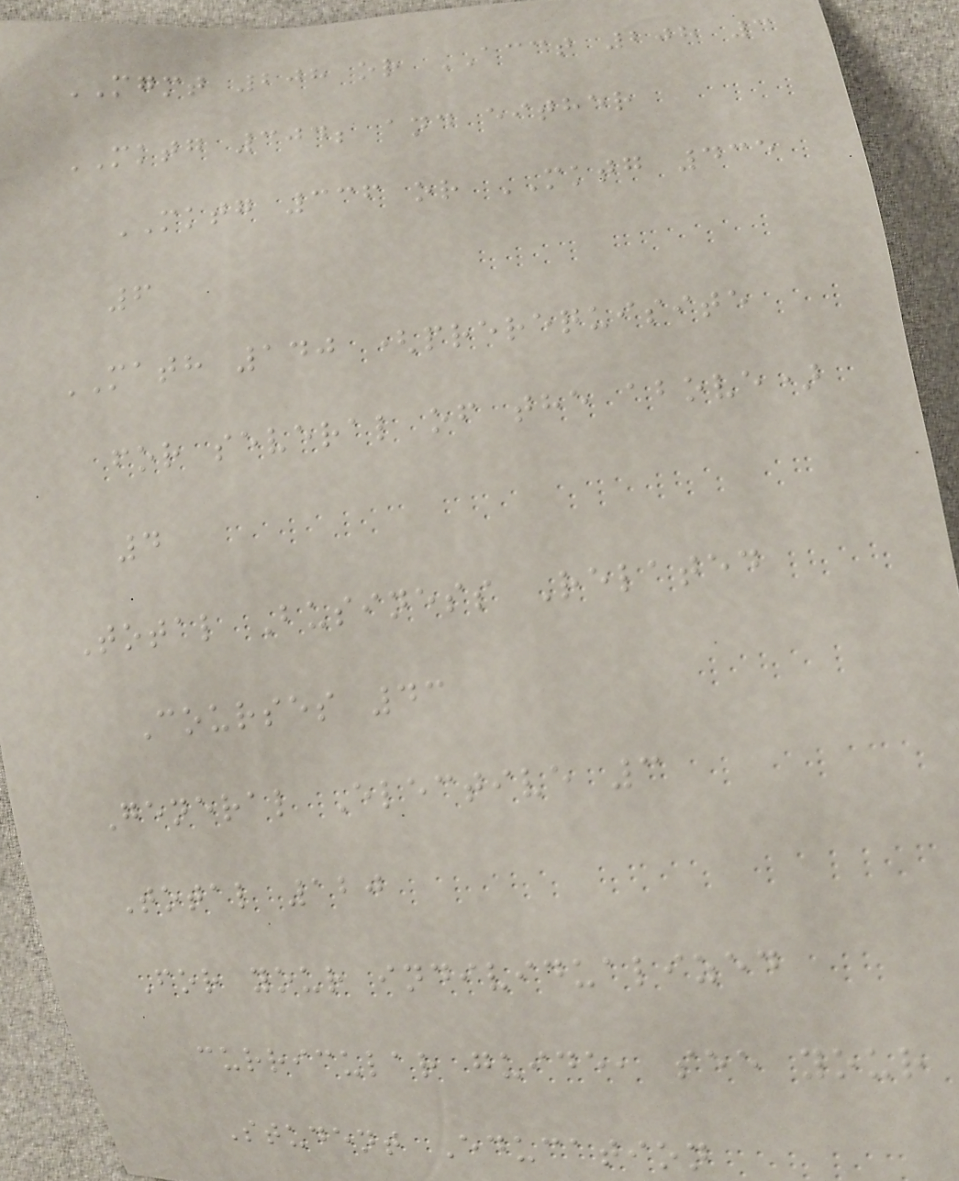MGMT 208 or ACCT 208 3
MKTG 304; and either
MKTG 336 or MKTG 435
6
MATH 140 (prerequisite
for several of the above)
4
Total Business Related
Courses 43
General Elective 3
Total 120
For your individualized
curricular guide, see your
Student Education
